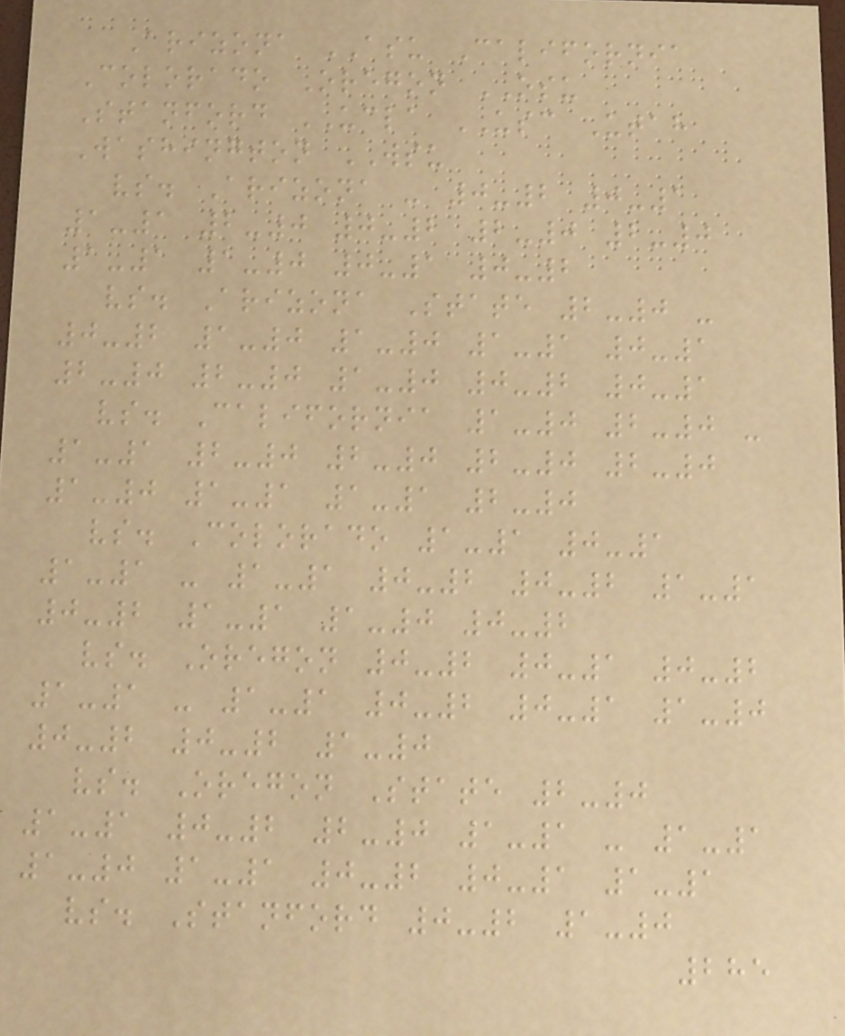Arizona ASU California
Colorado Oregon OSU
Stanford UCLA USC Utah
Washington WSU
vs. Arizona - 0-2 0-1
1-1 2-0 0-2 2-0 2-0
1-1 1-0 0-1 0-2
vs. Arizona State 2-0 -
0-2 1-0 1-0 1-1 0-1
2-0 2-0 1-0 0-2 0-1
vs. California 1-0 2-0 -
1-1 2-0 2-0 2-0 2-0
1-0 1-1 1-1 2-0
vs. Colorado 1-1 0-1
1-1 - 1-1 0-2 0-2 1-1
0-2 1-1 1-0 0-2
vs. Oregon 0-2 0-1 0-2
1-1 - 1-1 0-2 0-1 1-0
0-2 0-2 1-0
vs. Oregon State 2-0
1-1 0-2 2-0 1-1 - 1-1
1-0 1-1 0-2 0-1 1-1
vs. Stanford 0-2 1-0
285
